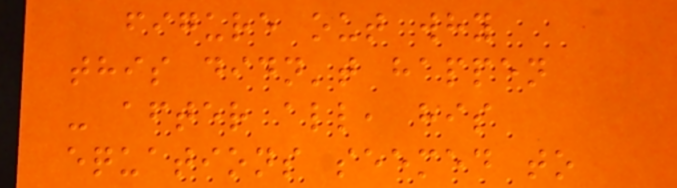figure out why
this didn't happen
- after all, his
equations seemed to
